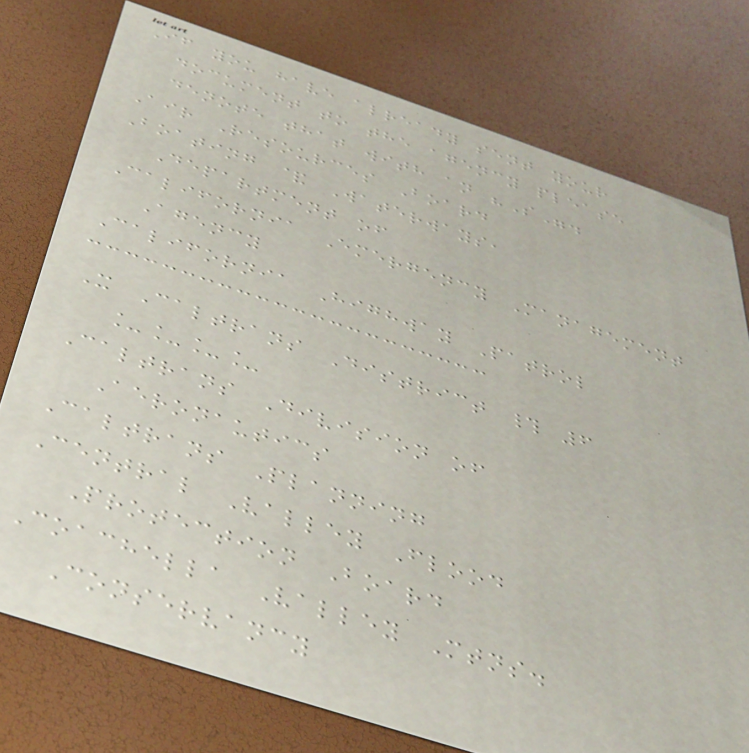If you have already sent your
document to the agency please
denote that with an "S".
Air Resources Board
Boating & Waterways,
Department of
California Emergency Management
Agency
California Highway Patrol
X Caltrans District # 6
____
Caltrans Division of
Aeronautics
Caltrans Planning
Central Valley Flood
Protection Board
Coachella Valley Mtns.
Conservancy
